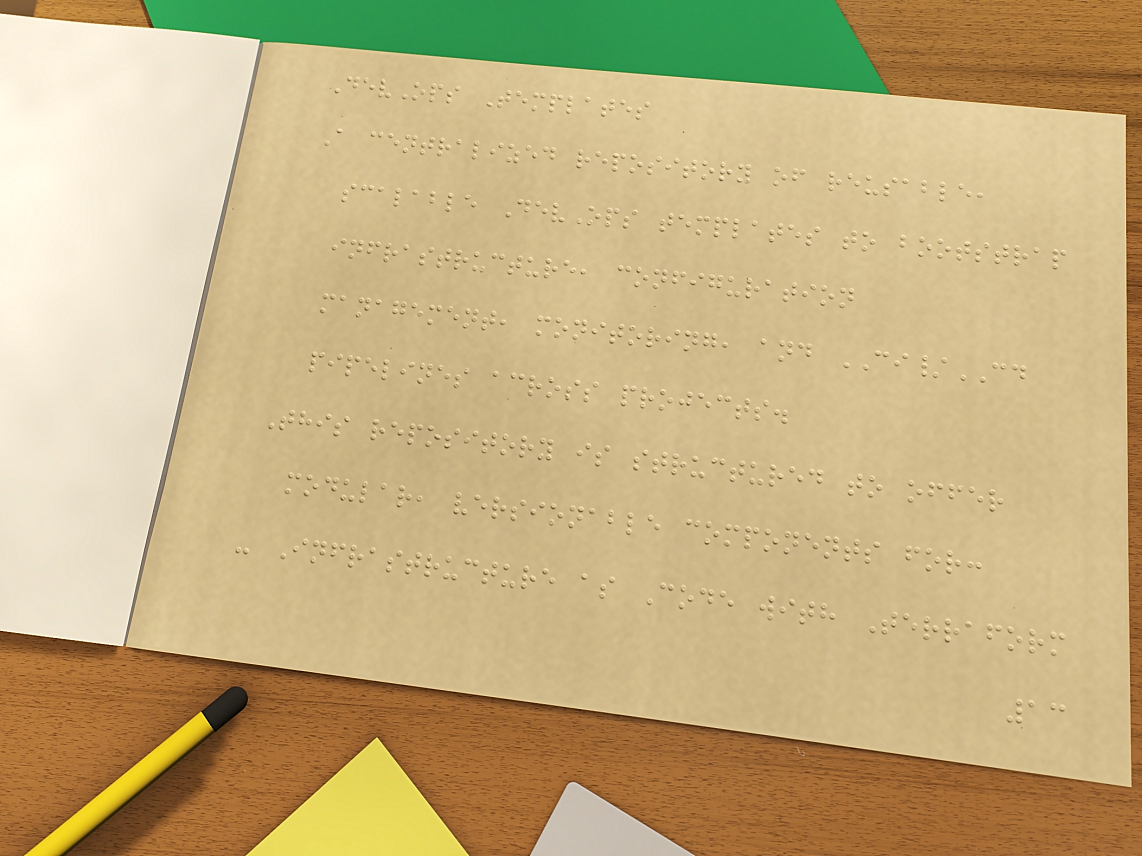DevOps Templates
A centralized repository of reusable,
scalable DevOps templates to bootstrap
infrastructure, configuration
management, monitoring, and CI/CD
pipelines across projects.
This repository is structured to offer
modular, versionable components for:
- Infrastructure as Code with Terraform
13
